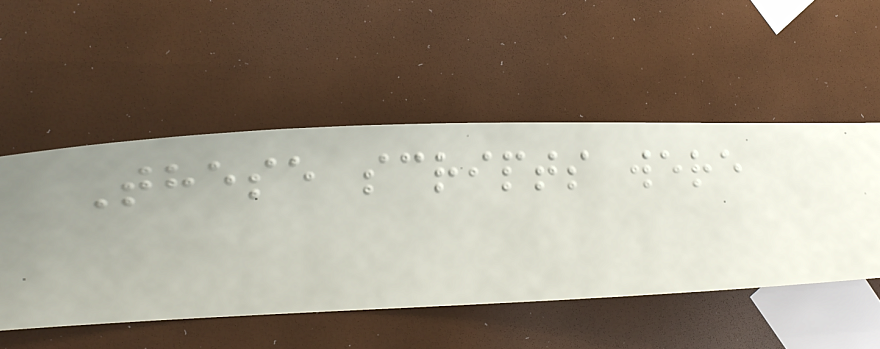These scripts were
